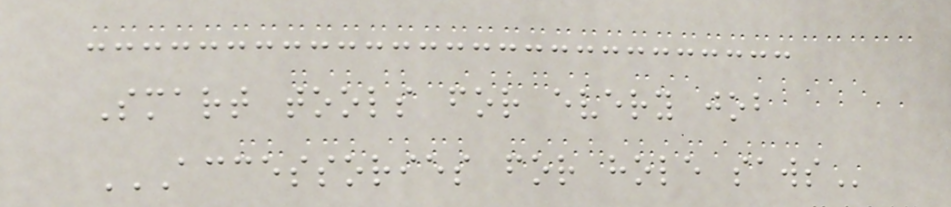Smart tools for every job
ACCESSORIES FOR HOLE SAWS
